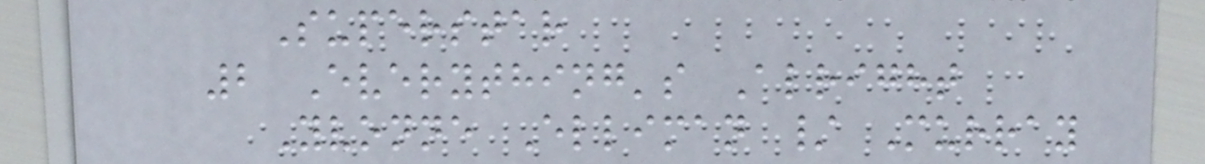Superstar
2 Everything's Alright
Yvonne Elliman / Murray
